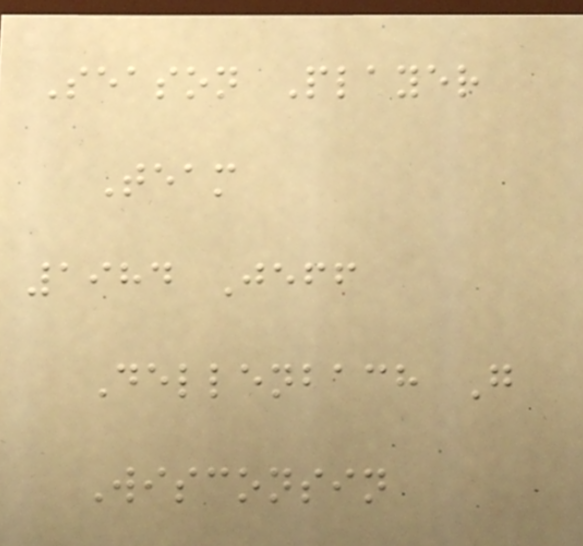Season Player
Team
1984 Jeff
Dellenbach G
Wisconsin
